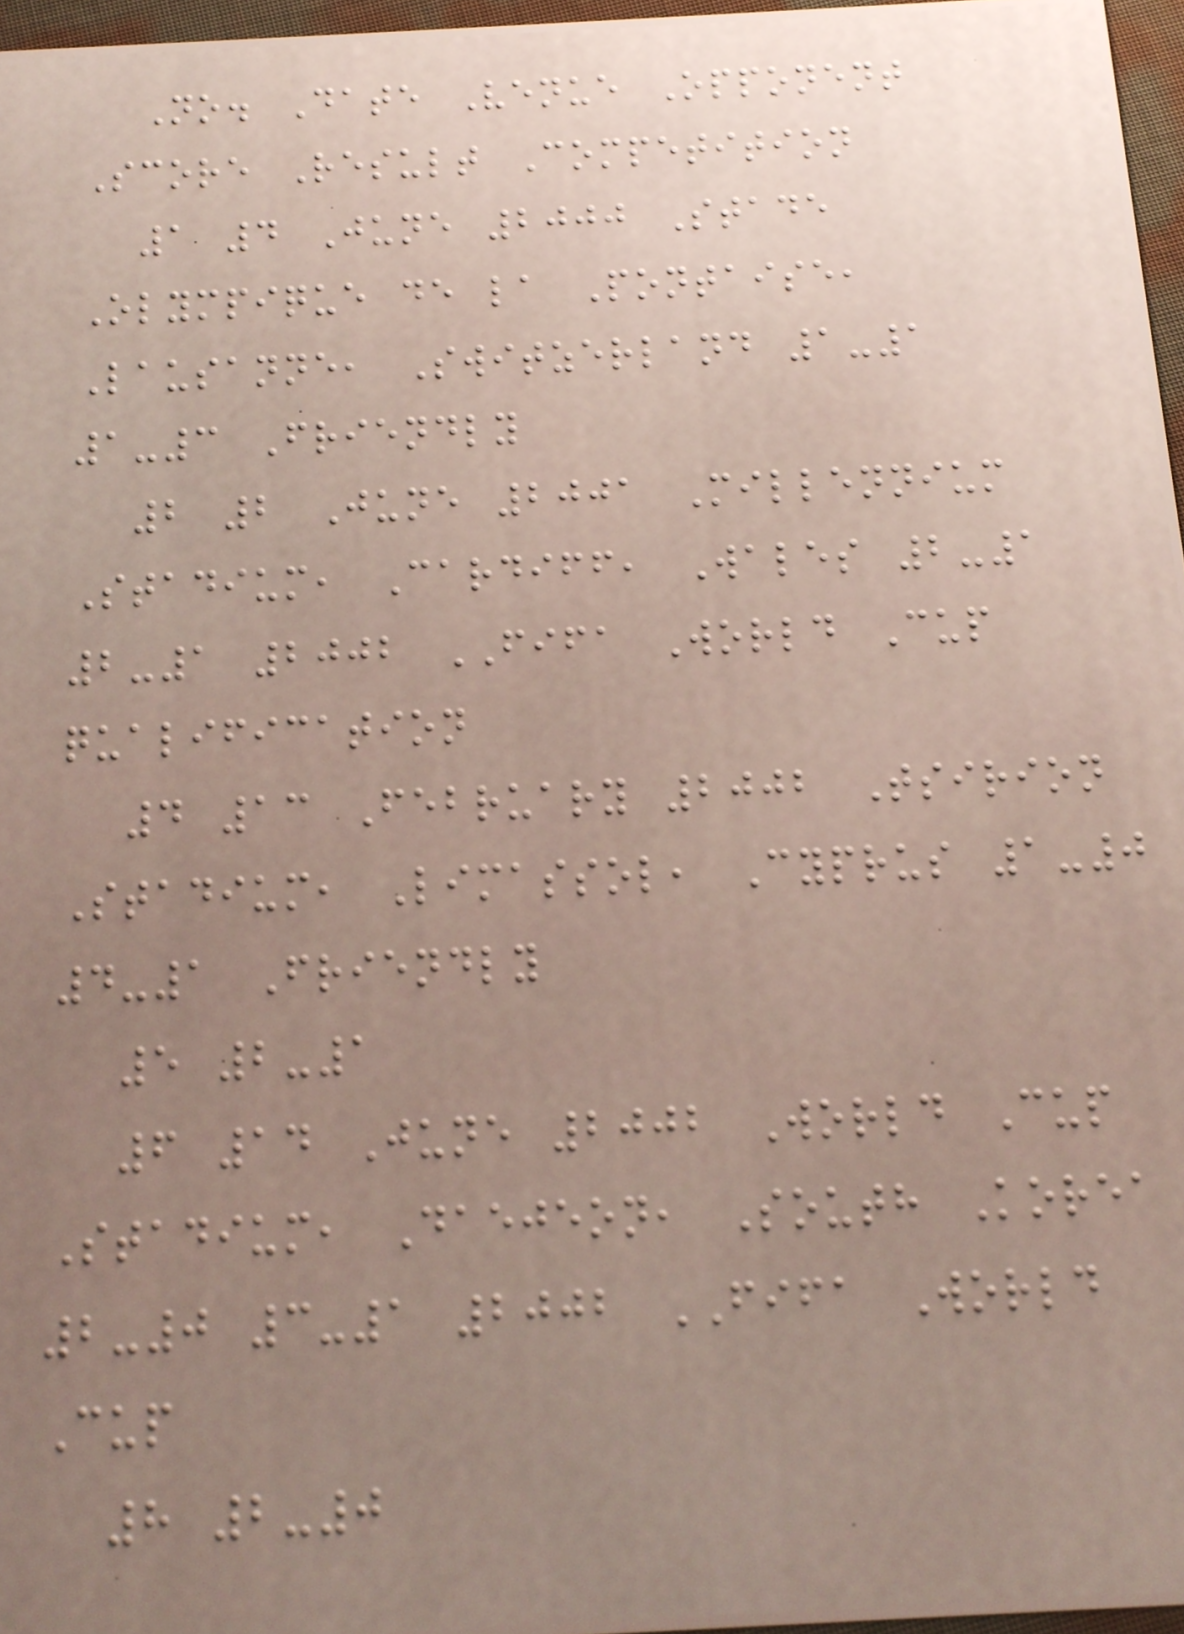No. Date Venue Opponent
Score Result Competition
1 4 June 2000 Stade
Olympique de la Pontaise,
Lausanne, Switzerland 1-1
1-3 Friendly
2 2 June 2001 Millennium
Stadium, Cardiff, Wales 2-1
2-1 2002 FIFA World Cup
qualification
4 13 February 2002 Tsirion
Stadium, Limassol, Cyprus 1-0
4-1 Friendly
5 2-1
6 14 June 2002 World Cup
Stadium, Daejeon, South Korea
2-0 3-1 2002 FIFA World
Cup
8 2-0
